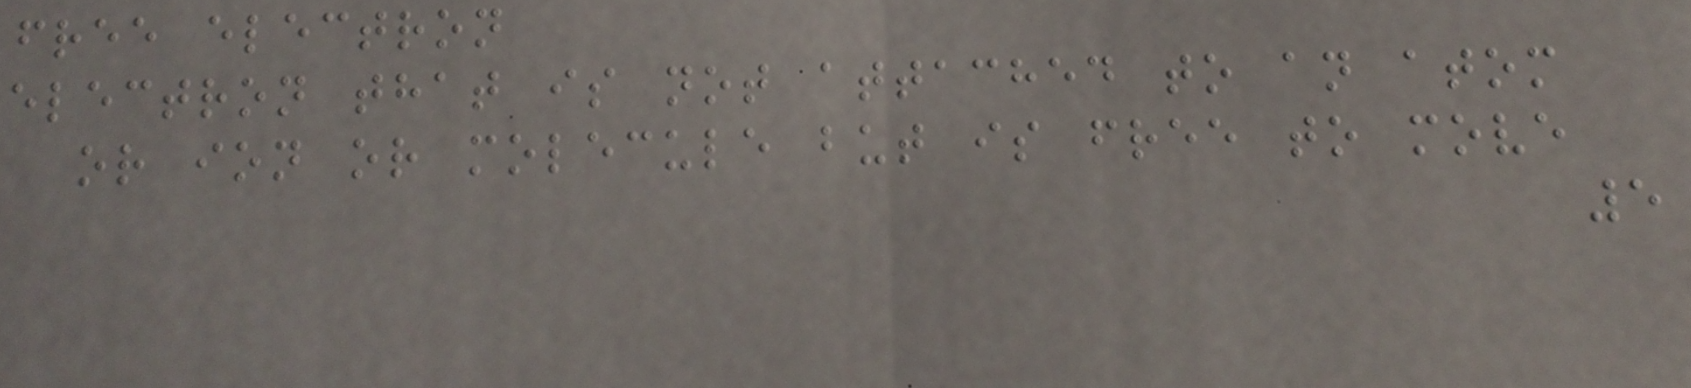free electron
electron that is not attached to an atom
or ion or molecule but is free to move
5
